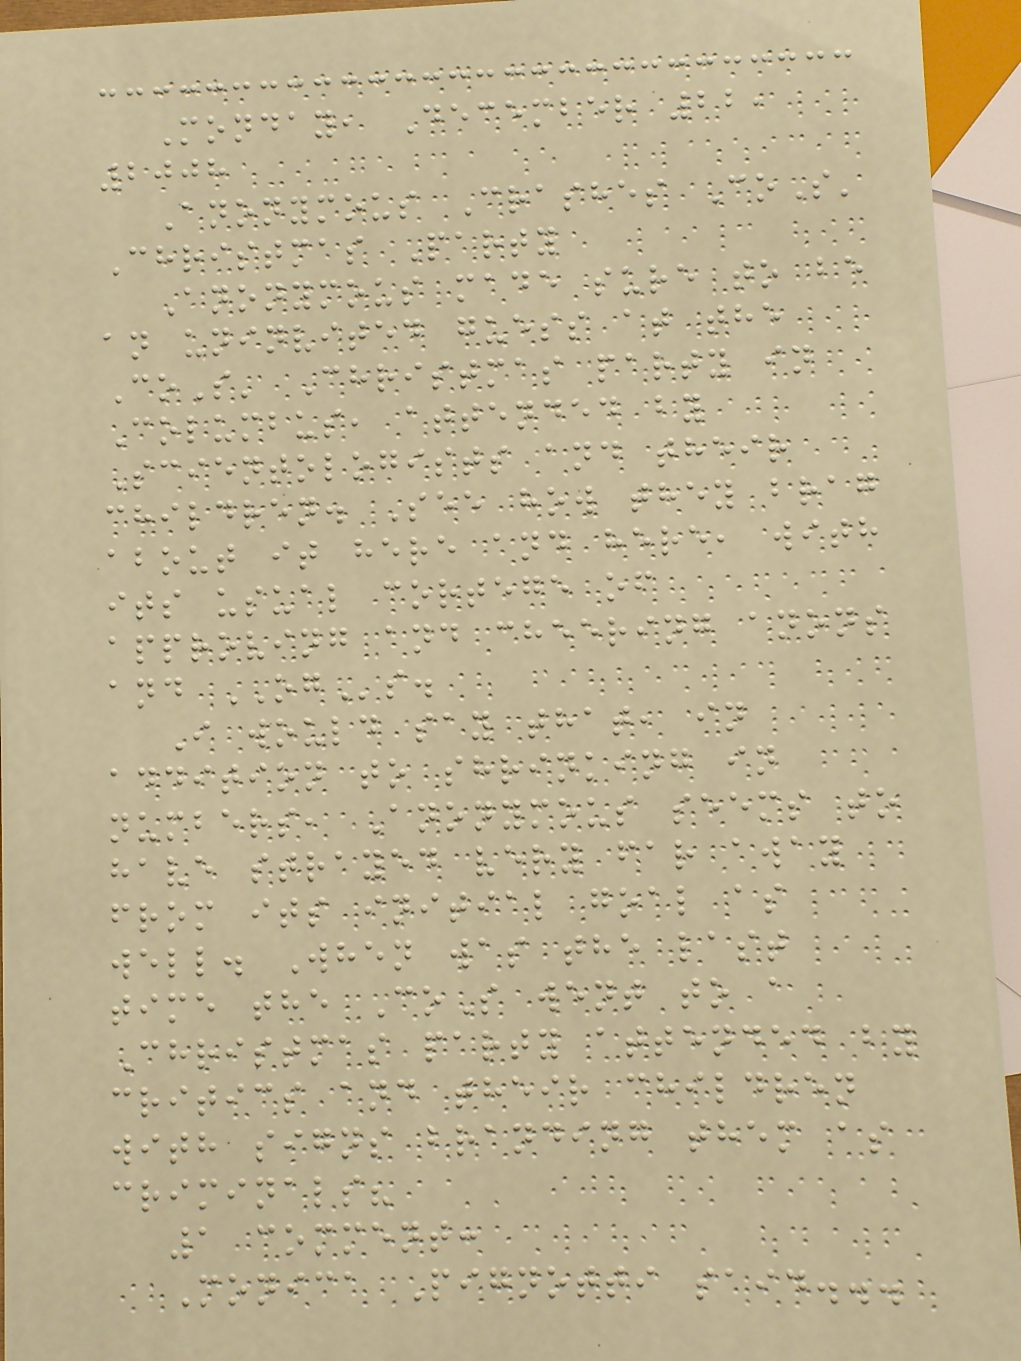Monday, December 22,
2008
Anonymous Crashes CoS'
Christmas Party
Anonymous made sure to be
an uninvited guess at the
CoS' Christmas party in
Columbus, attended by
Scientologists and their
children. See how they brag
about it here and here, with
its usual cortege of
approving and cheering anons
and OGs.
I would say that, in
addition to shrinking in
numbers, Anonymous seems to
have strayed very far away
from its initial goal as
well. When was the last
time the CoS went to a
Christmas party attended by
critics and their children
with signs branding them as
criminals?
1 comment:
Monica Pignotti said...
